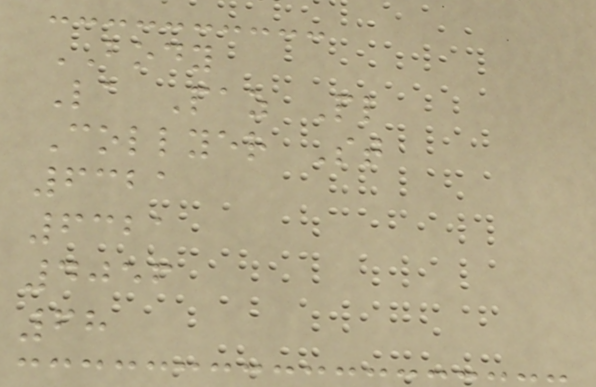BODY
La Paz Pl
Collyer St
6321
6321
4056
68
